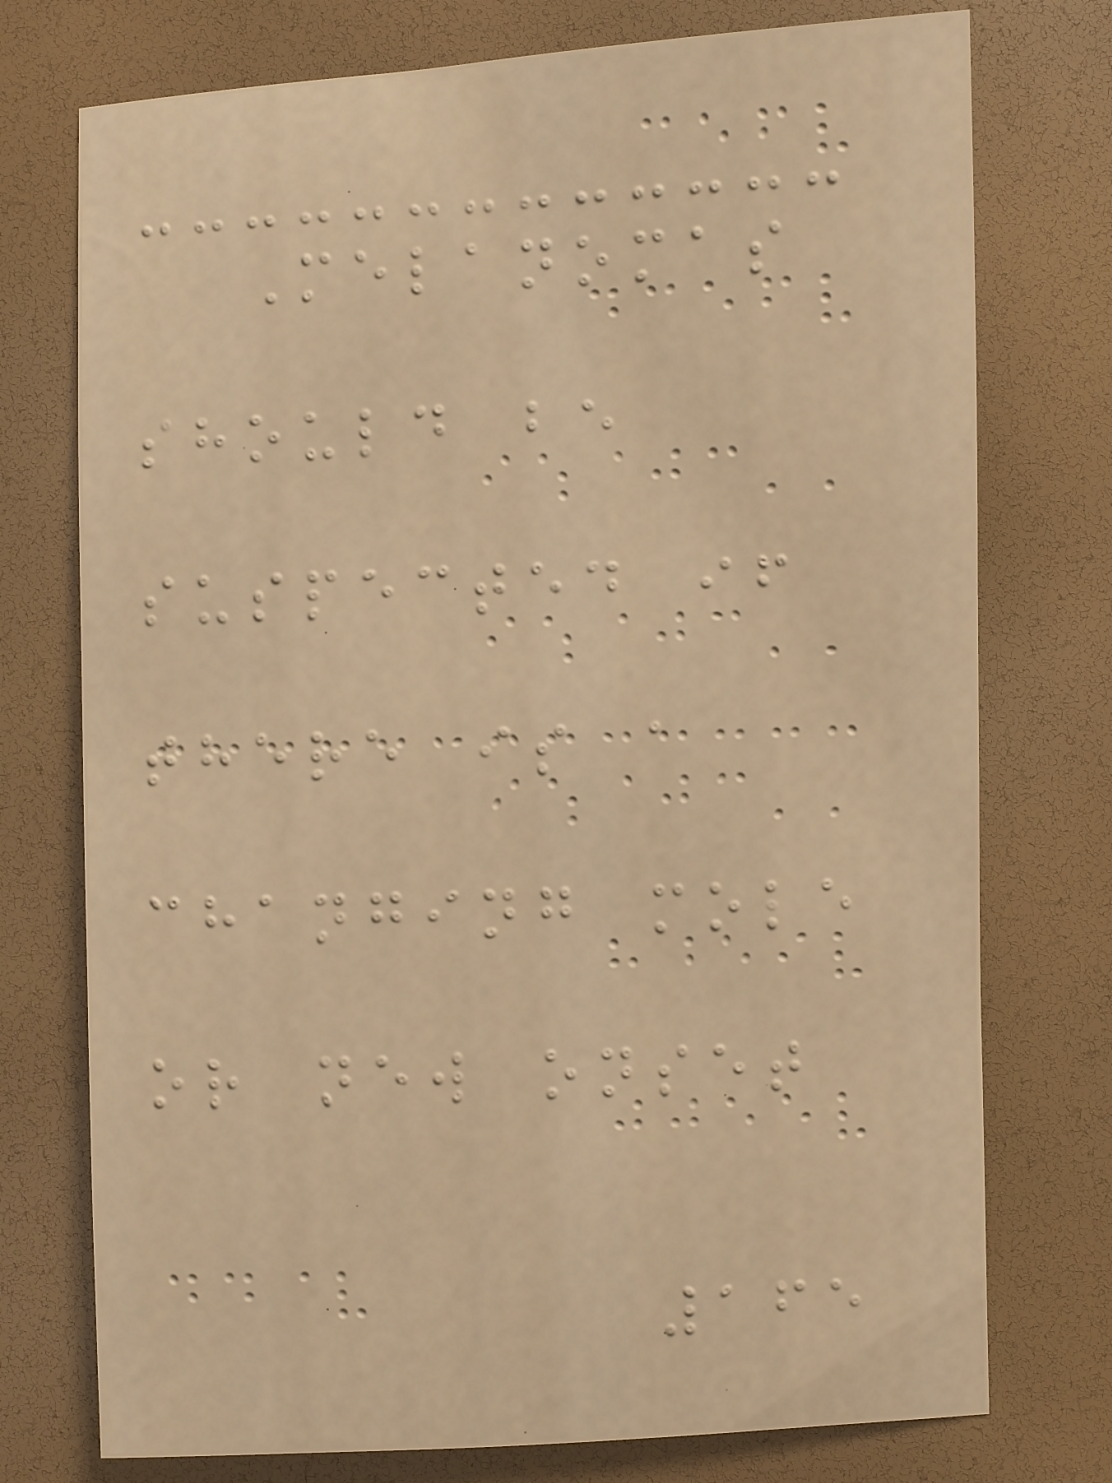Melanomas
should be
suspected if
there is a
changing mole
or new onset
165
